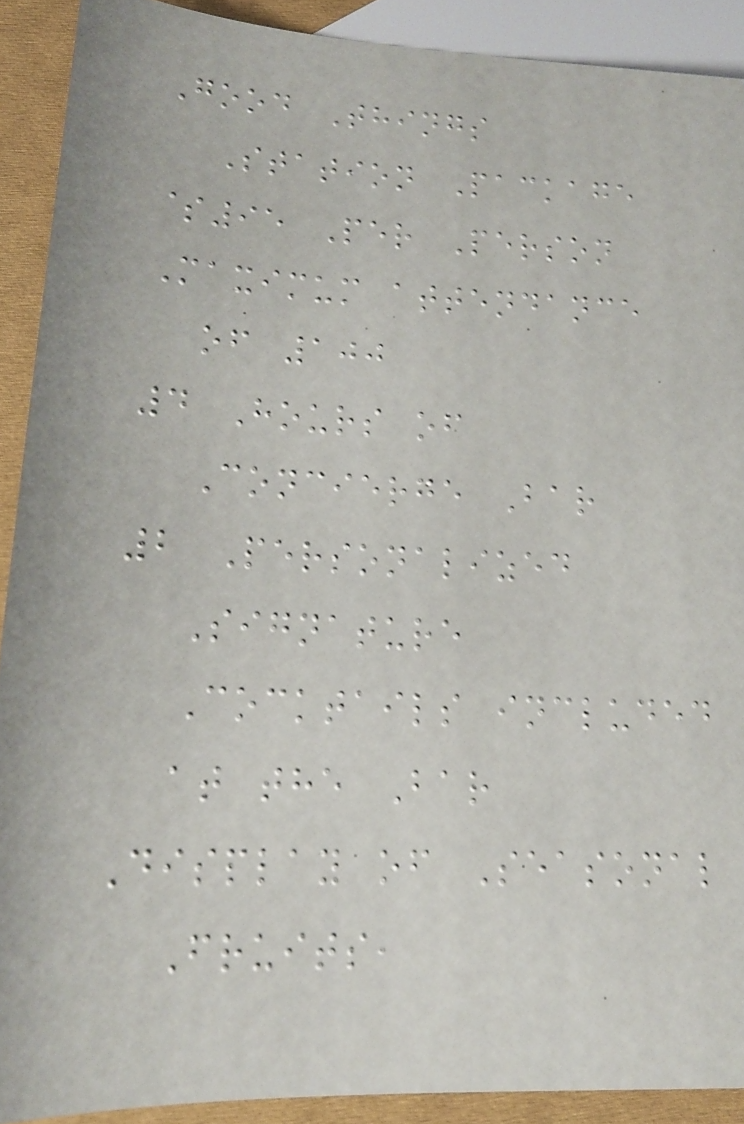Good Things
Station Package
$95 Per Person
Maximum attendance
of 100
4 Hours of
Concierge Bar
2 Personalized
Signature
Cocktails included
at the Bar
Display of Seasonal
Fruits,
